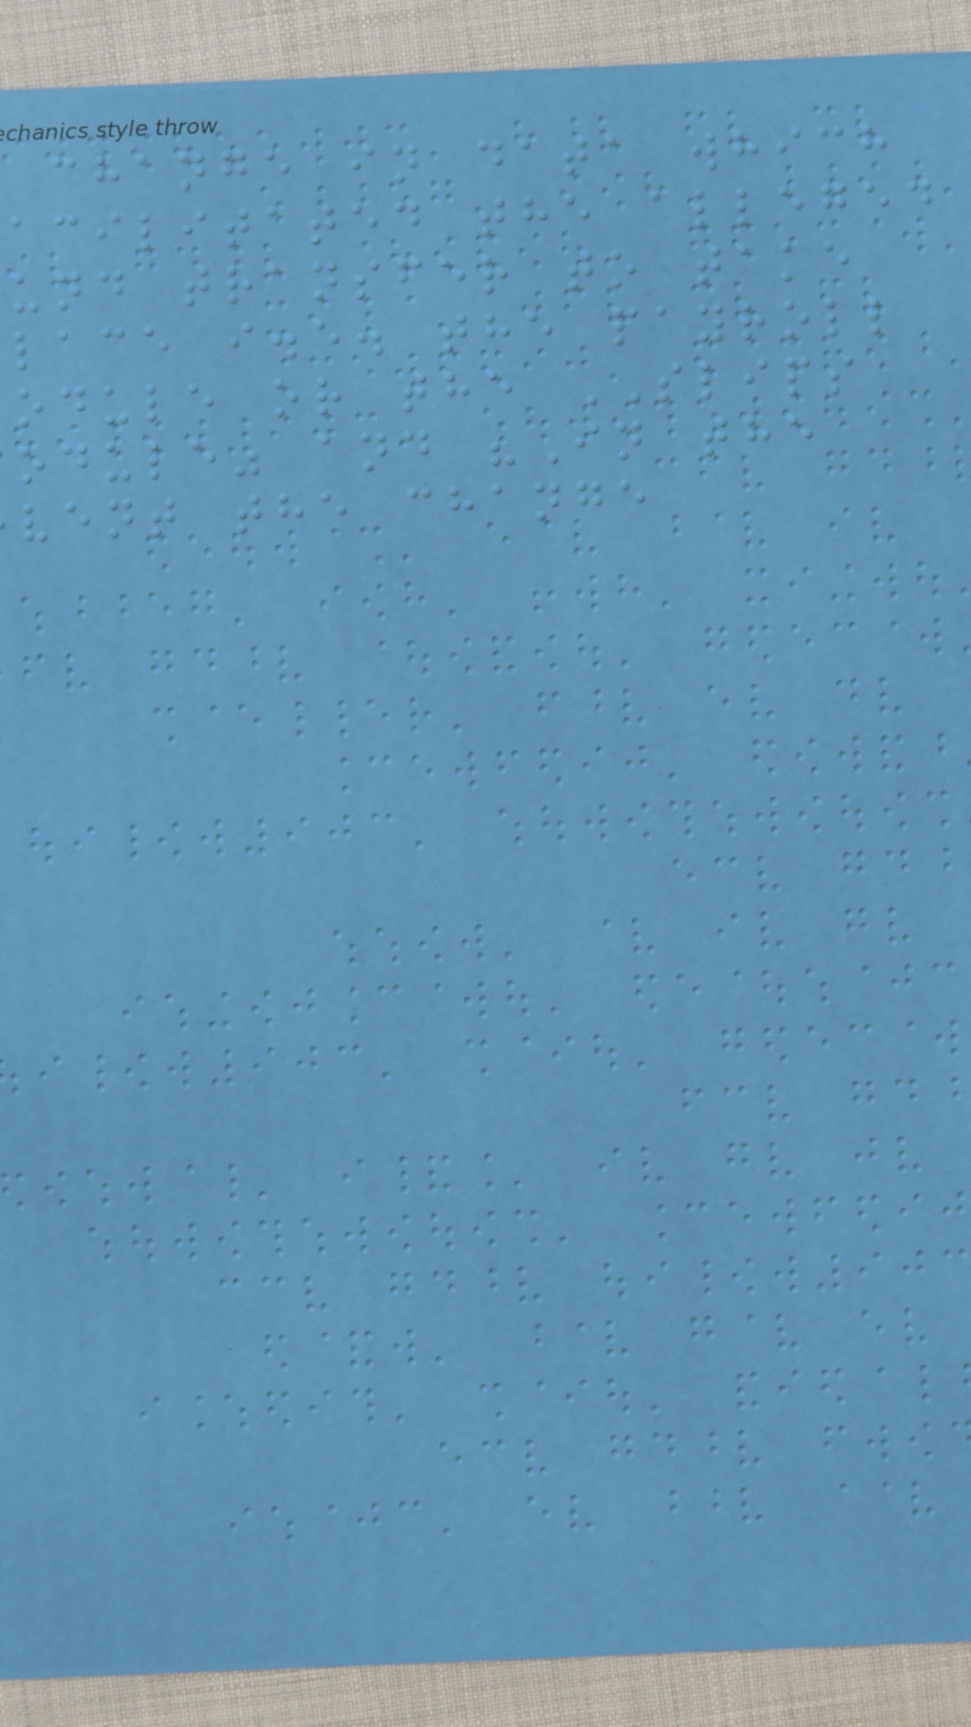change in data which
acilitated the alleged
und transfer to take
lace i.e. the payroll
odule or the SLIPS
odule" and "In the
vent the change
